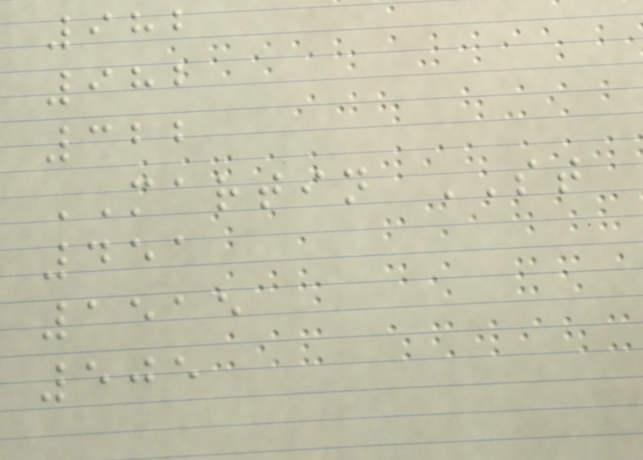982
982
322
MARTIN ST
451
1515
505
